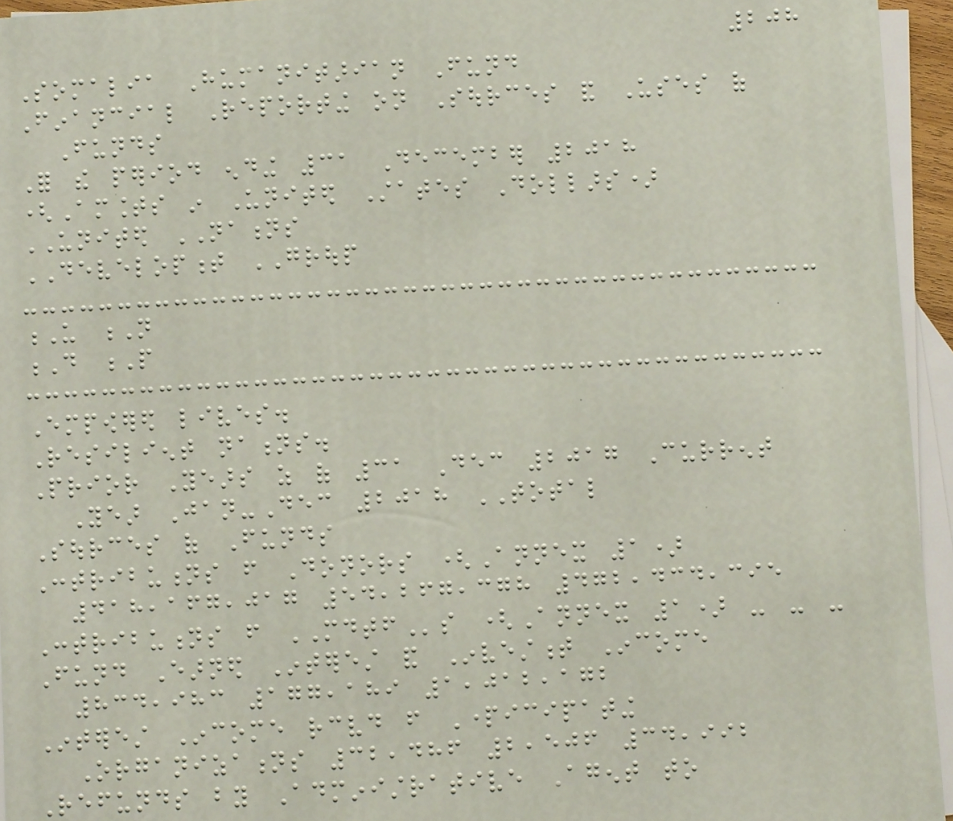208
Somalia Humanitarian Fund
Financial Reporting on Sources and Uses of
Funds
For the period ending 31 December 2018
(Amounts in United States Dollars)
UNITED NATIONS
DEVELOPMENT GROUP
U N
D P
Empowered lives.
Resilient nations.
Prior Years as of 31 Dec 2017 Current
Year Jan-Dec 2018 TOTAL
Sources of Funds
Contributions from Donors (Annex 1)
418,167,017 54,267,378 472,434,395
Contributions from MDTFs (Annex 1) - - -
Fund Earned Interest and Investment Income
834,983 177,189 1,012,172
Interest Income received from Participating
Organizations 32,486 2,506 34,992
Refunds by Administrative Agent to
